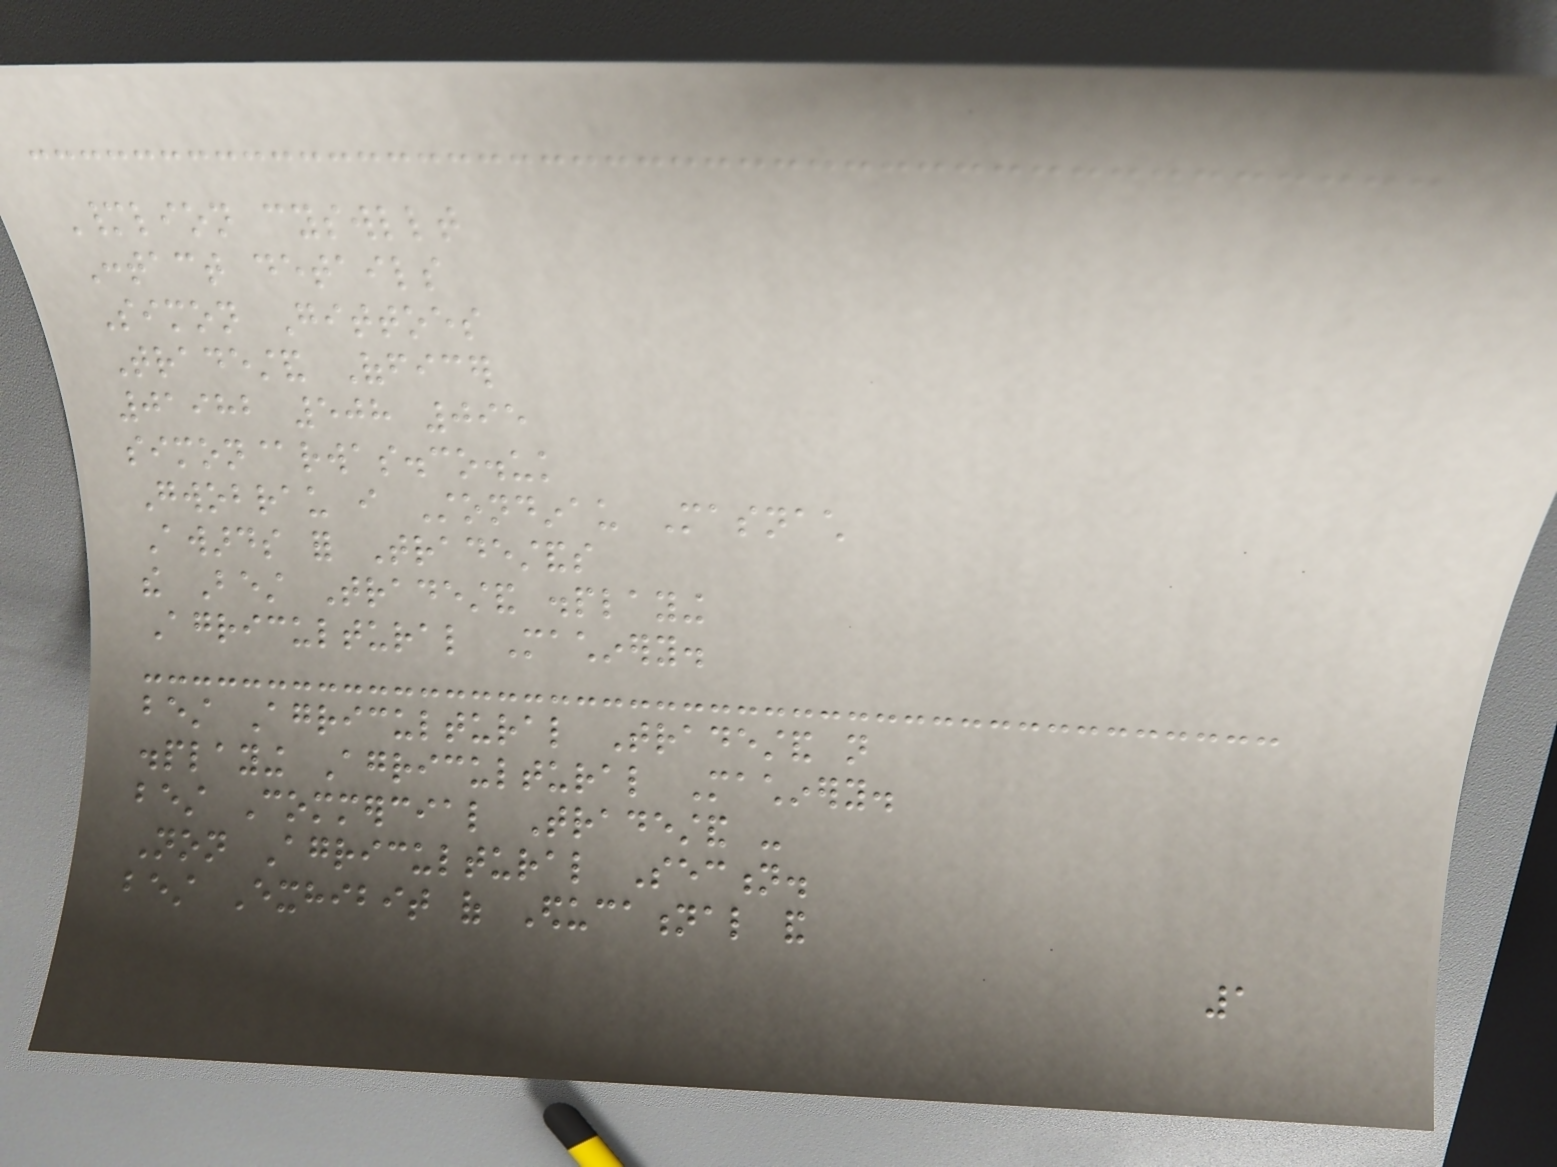Manylion cyswllt
Contact details
Simon Gittoes
Tradestand Officer
01982 508 095
simon@rwas.co.uk
Gwobrau i Stondinau Masnach
Awards for Tradestands
the Best Tradestand displaying
Agricultural Machinery.
best Agricultural Tradestand not
displaying Agricultural Machinery.
best Commercial Tradestand -
Non Agricultural Section.
best Exhibit of Educational and
1
